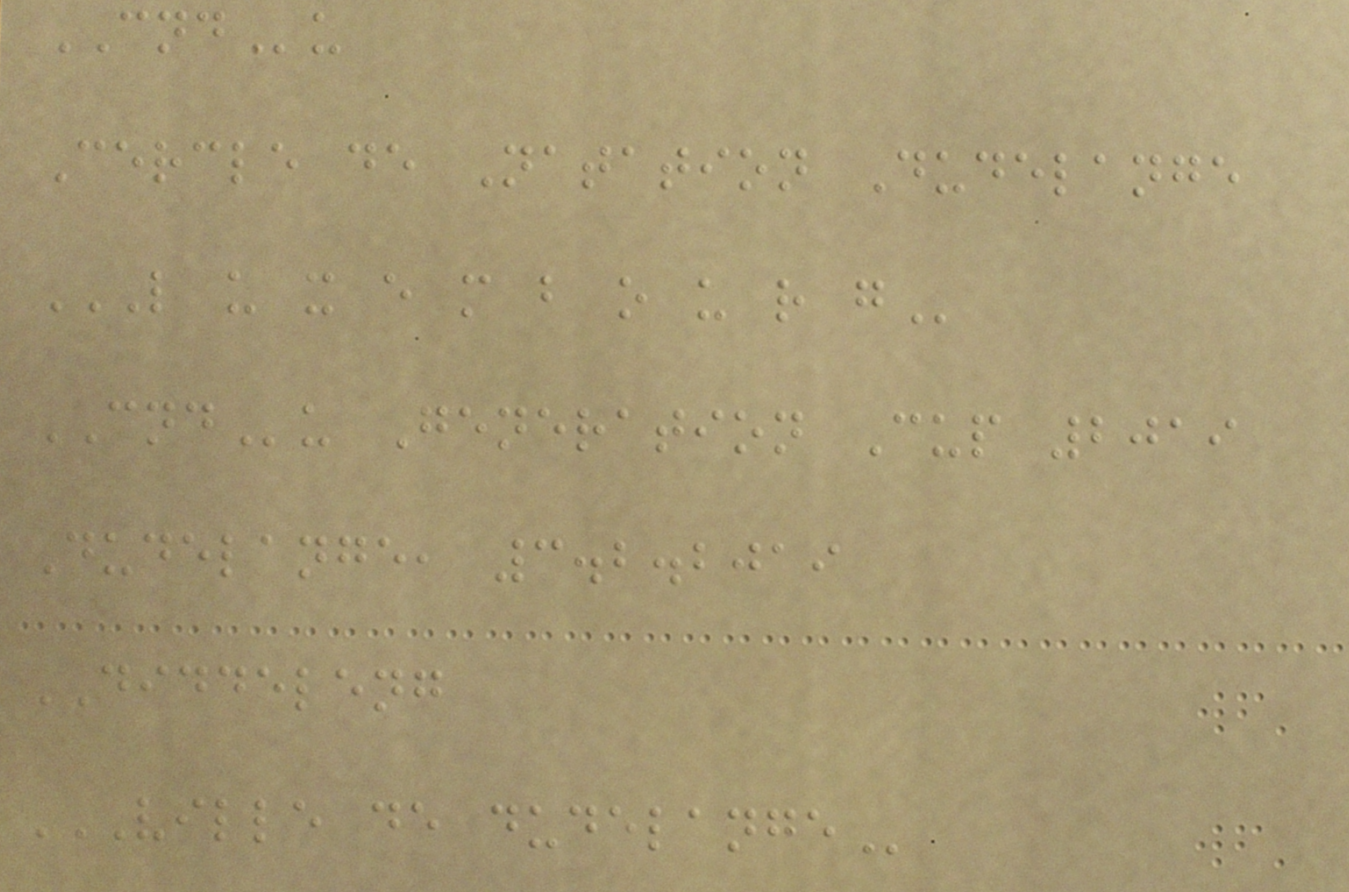CNDu
Cercle de Natation Dudelange
L U X E M B O U R G
CNDu Generation Cup 2019
Dudelange, 3.2.2019
DIDDELENG
VILLE DE DUDELANGE
